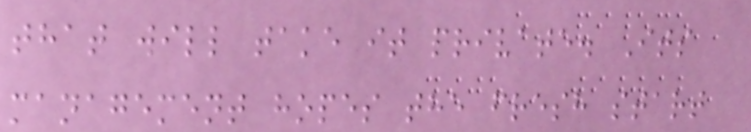that will take it private. Its
management hopes the fresh start
